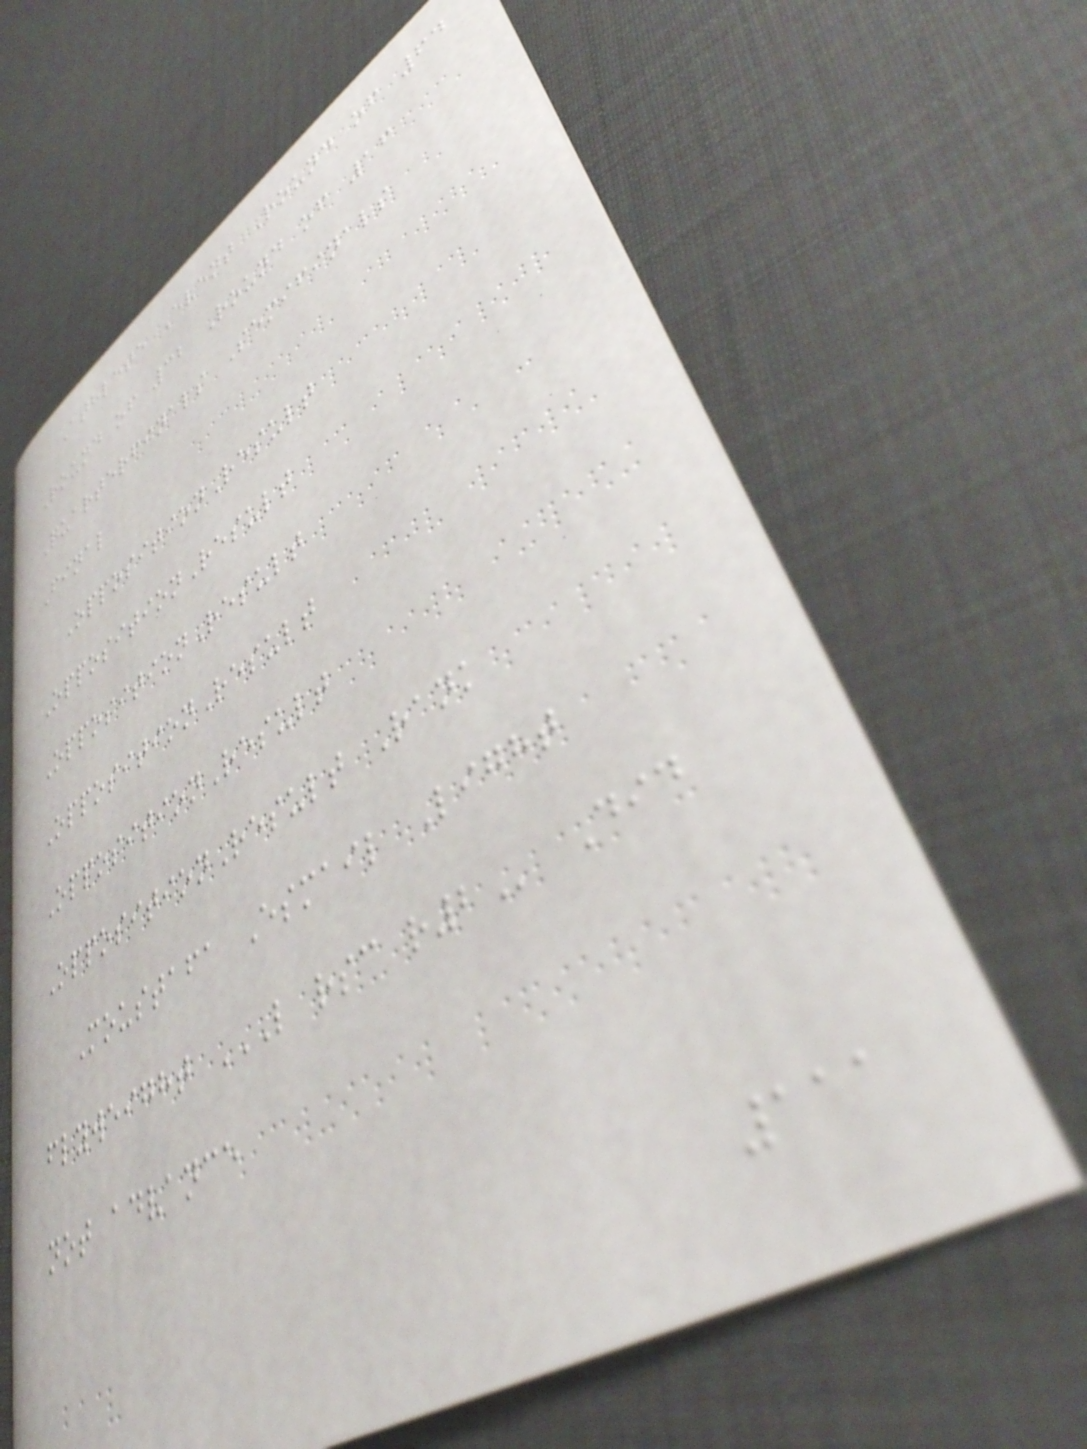Athlete Event Round of 64
Round of 32 Round of 16
Quarterfinals Semifinals
Final
OppositionResult
OppositionResult
OppositionResult
OppositionResult
OppositionResult
OppositionResult Rank
Moustafa Esmail Light
flyweight L RSC R2 Did
not advance
111
